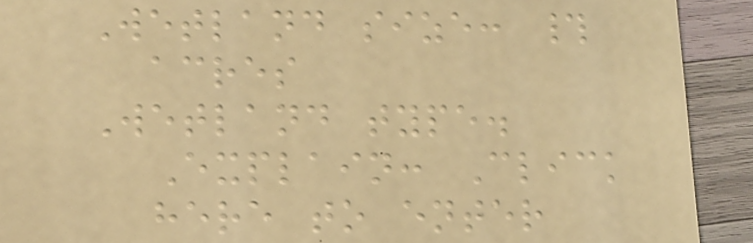Wetland size: #
acres
Wetland type.
Explain: Click
here to enter
